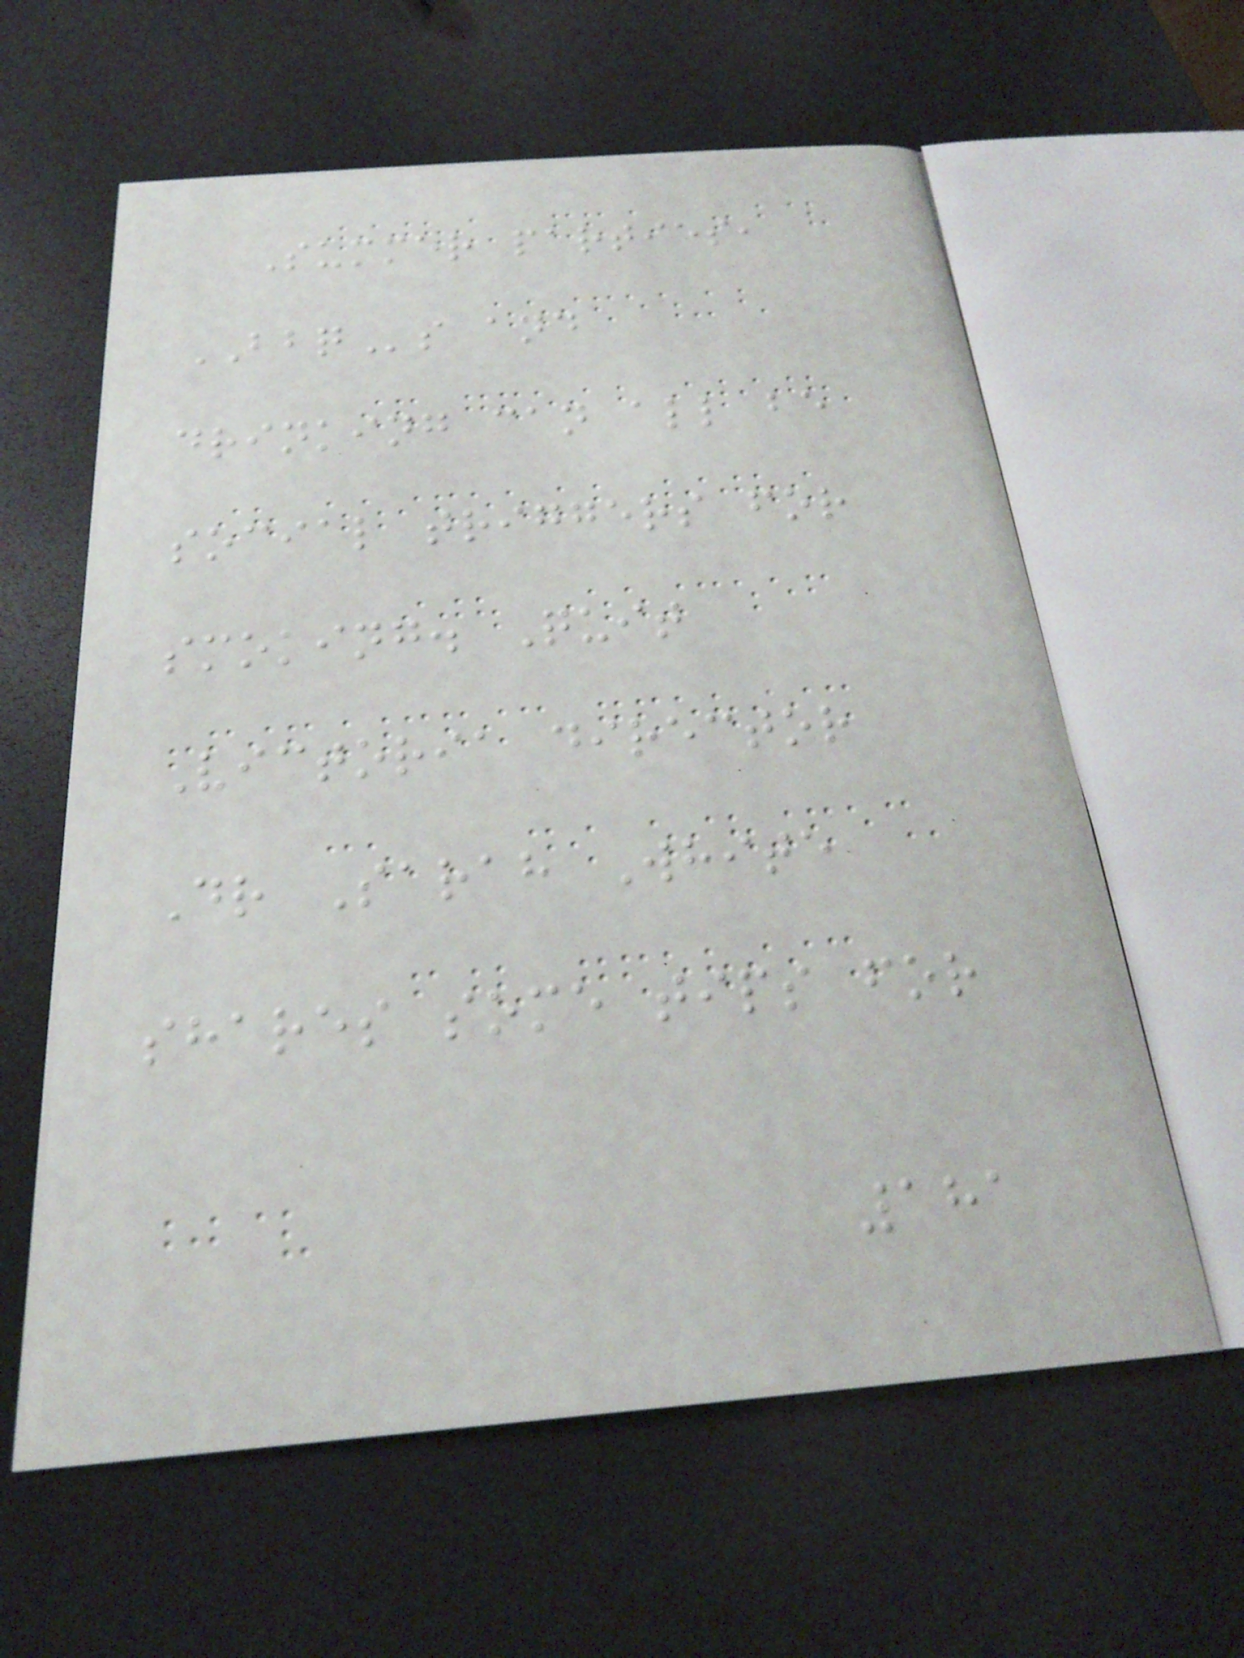Summer parties,
BBQs and
drinking can all be
social triggers for
smoking. Quit
Victoria director
Dr Sarah White
shares some tips for
181
